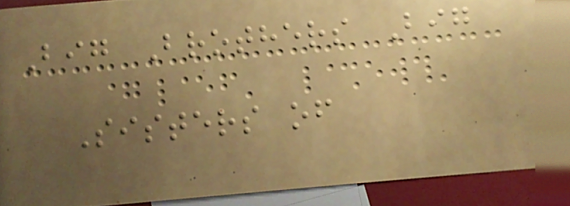Big Brothers Big
Sisters of
